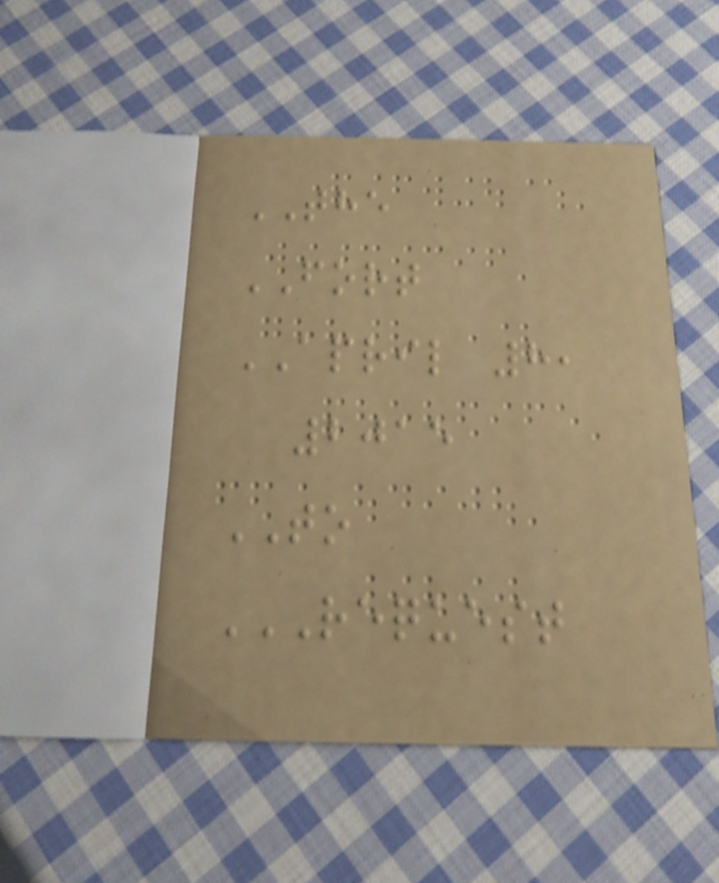THE
FORT
APRIL 8,
2015
TO
REQUEST
